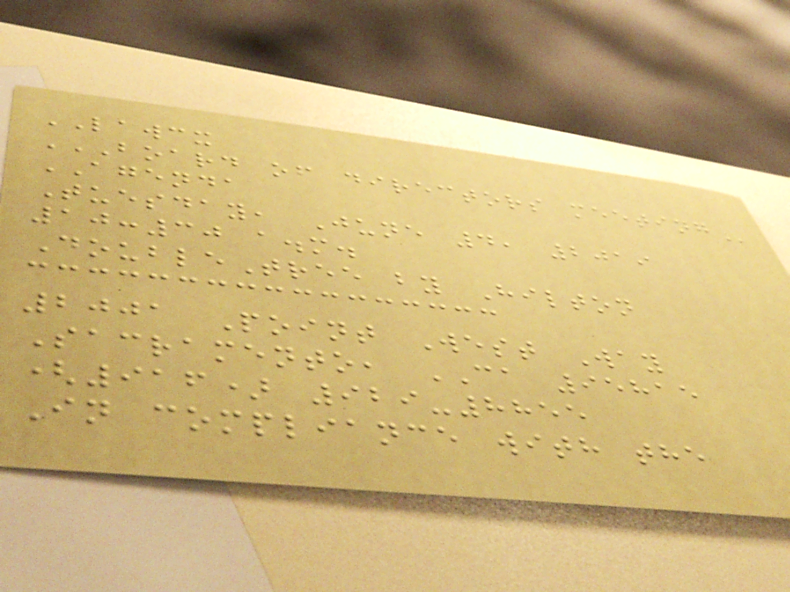LAWCX
BOARD OF DIRECTORS MEETING
AGENDA
Tuesday, June 4, 2019
10:30 a.m.
DoubleTree by Hilton
2001 Point West Way
Sacramento, CA 95815
(916) 929-8855
In compliance with the
